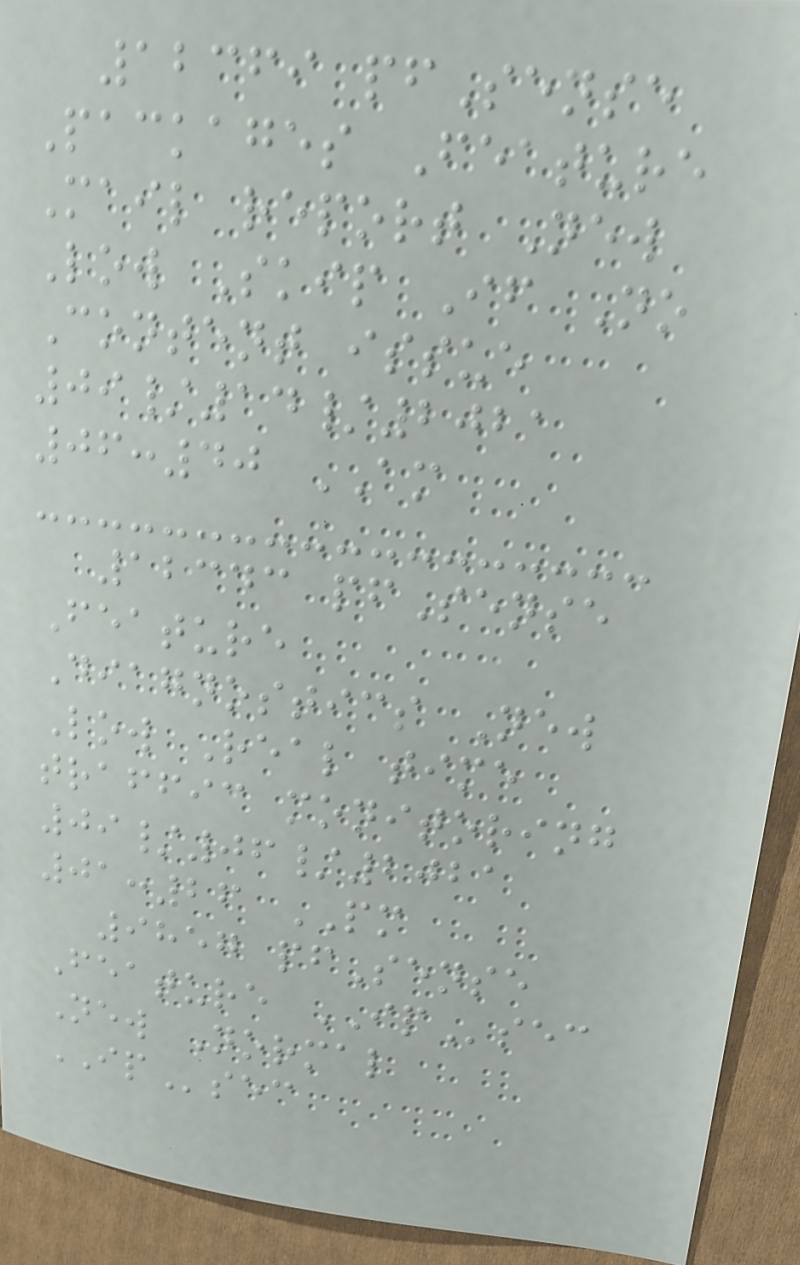12369 pfSense
Packages Feature
Mail report New
Low Skip If No
Content issue
09/14/2021
06:40 AM
12343 pfSense
Feature
Diagnostics New
Low Real time
traffic monitoring
09/06/2021
01:26 PM
9857 pfSense
Feature IPsec
New Normal
IPsec
